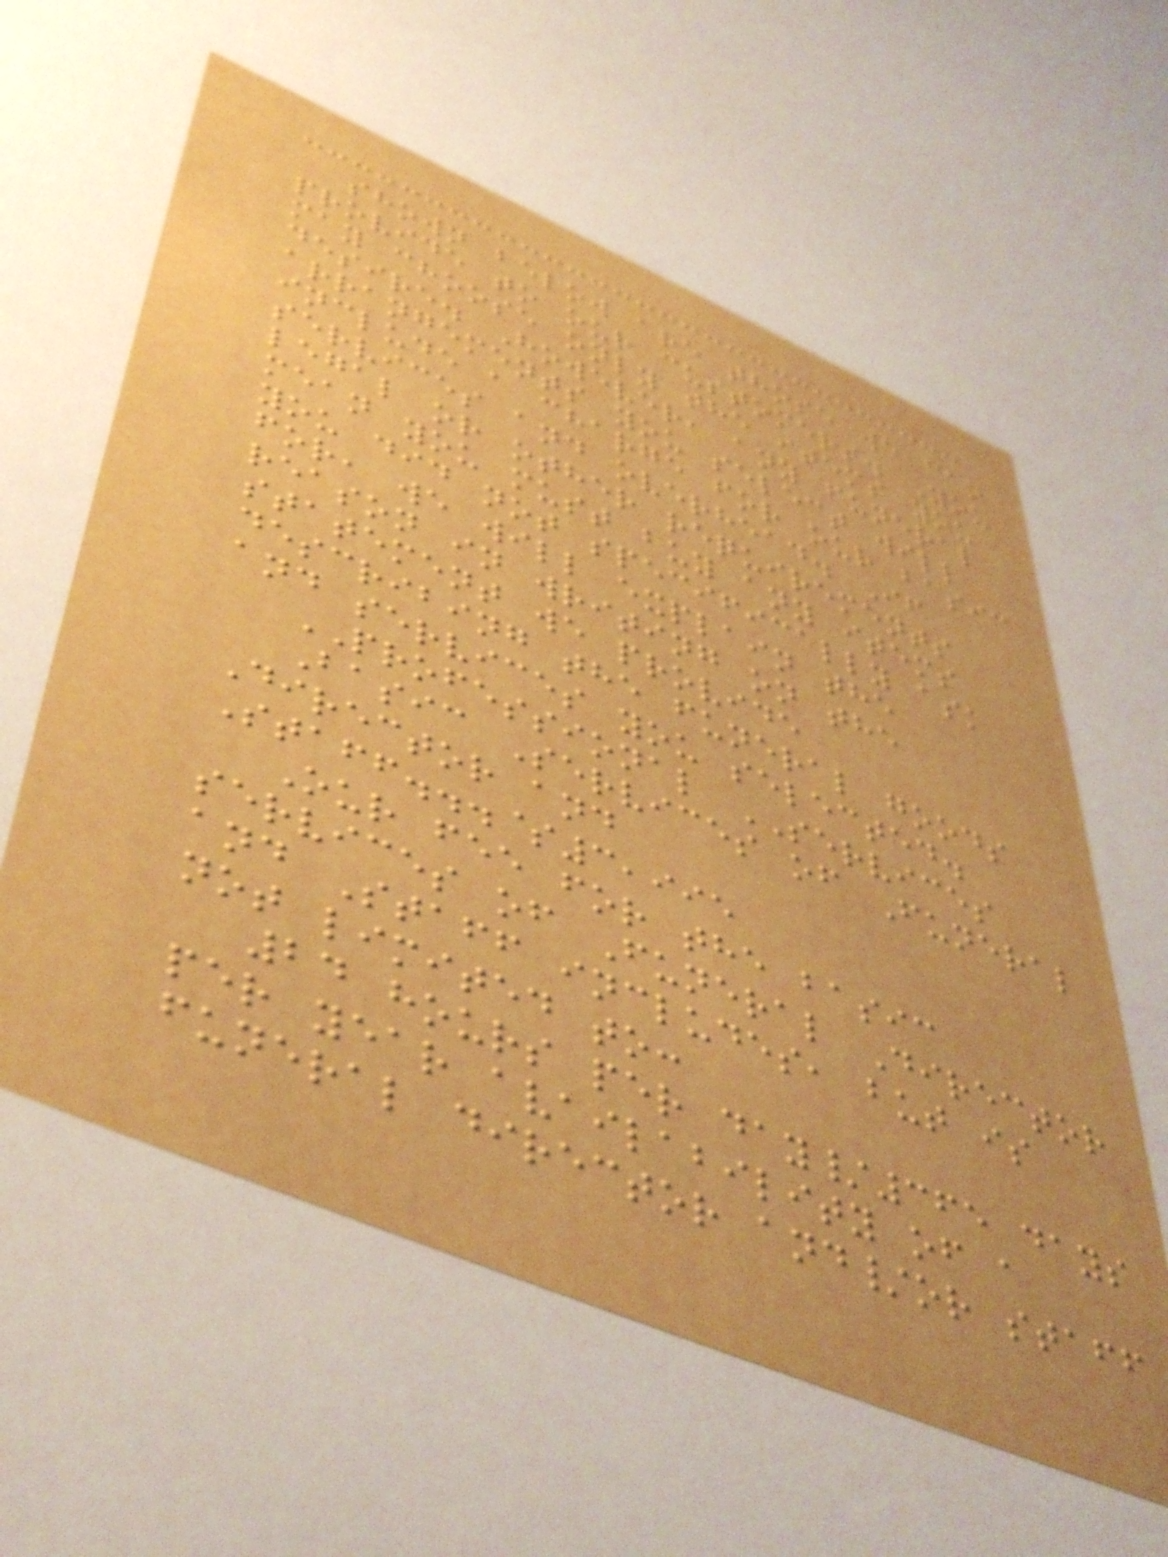shown below are those we can
provide to our customers. You
may choose only the items you
desire. However, any funeral
arrangements you select will
include a charge for our basic
services and overhead. If
legal or other requirements
mean you must buy any items
you did not specifically ask
for, we will explain the
reason in writing on the
statement we provide
describing the funeral goods
and services you selected.
PROFESSIONAL SERVICES
Basic Services of Funeral
Director and
Staff...$3,995
Our fee for the basic
services of Funeral Director
and Staff includes, but is
not limited to:
24 hours per day/365 days
per year availability of a
funeral director and/or staff
